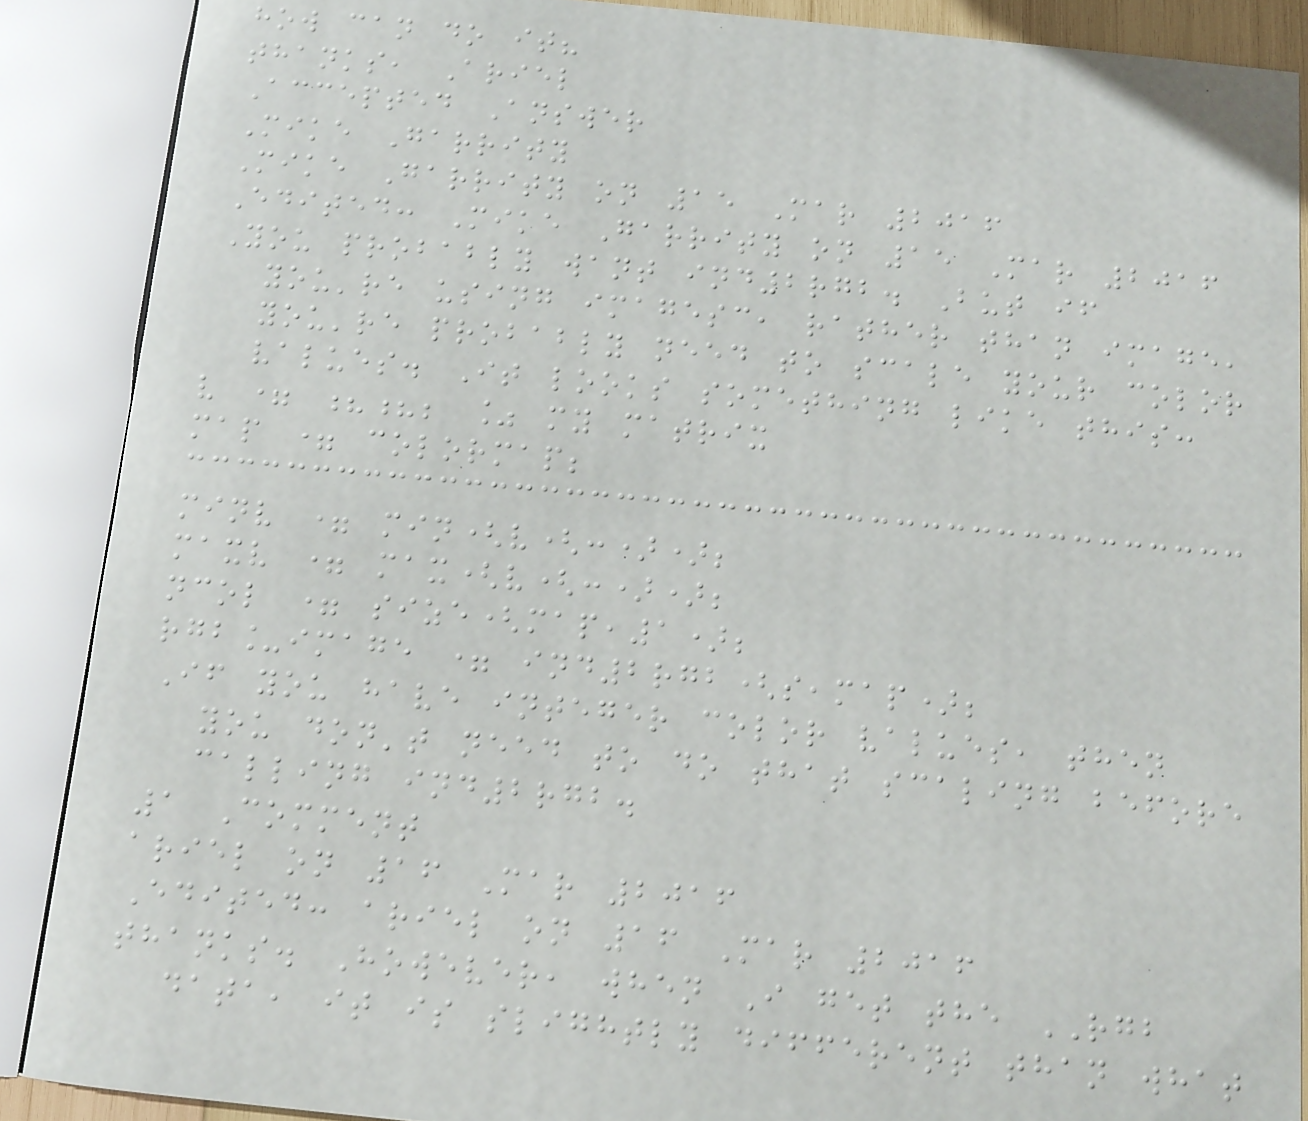how can do it?
thanks, Ariel
Accepted Answer
Mike Garrity
Mike Garrity on 15 Mar 2016
Edited: Mike Garrity on 15 Mar 2016
You probably want ind2rgb. But if
you're using imagesc, rather than image,
you're probably need to scale your color
values. It looks something like this:
v = ??; % my matrix
map = colormap;
minv = min(v(:));
maxv = max(v(:));
ncol = size(map,1);
rgb_image = ind2rgb(s,map);
If you have integer color values, then
you don't need to do that scaling before
calling ind2rgb.
1 Comment
ariel on 16 Mar 2016
Edited: ariel on 16 Mar 2016
thanks. However, when I get the RGB
data, it is slightly different than what
